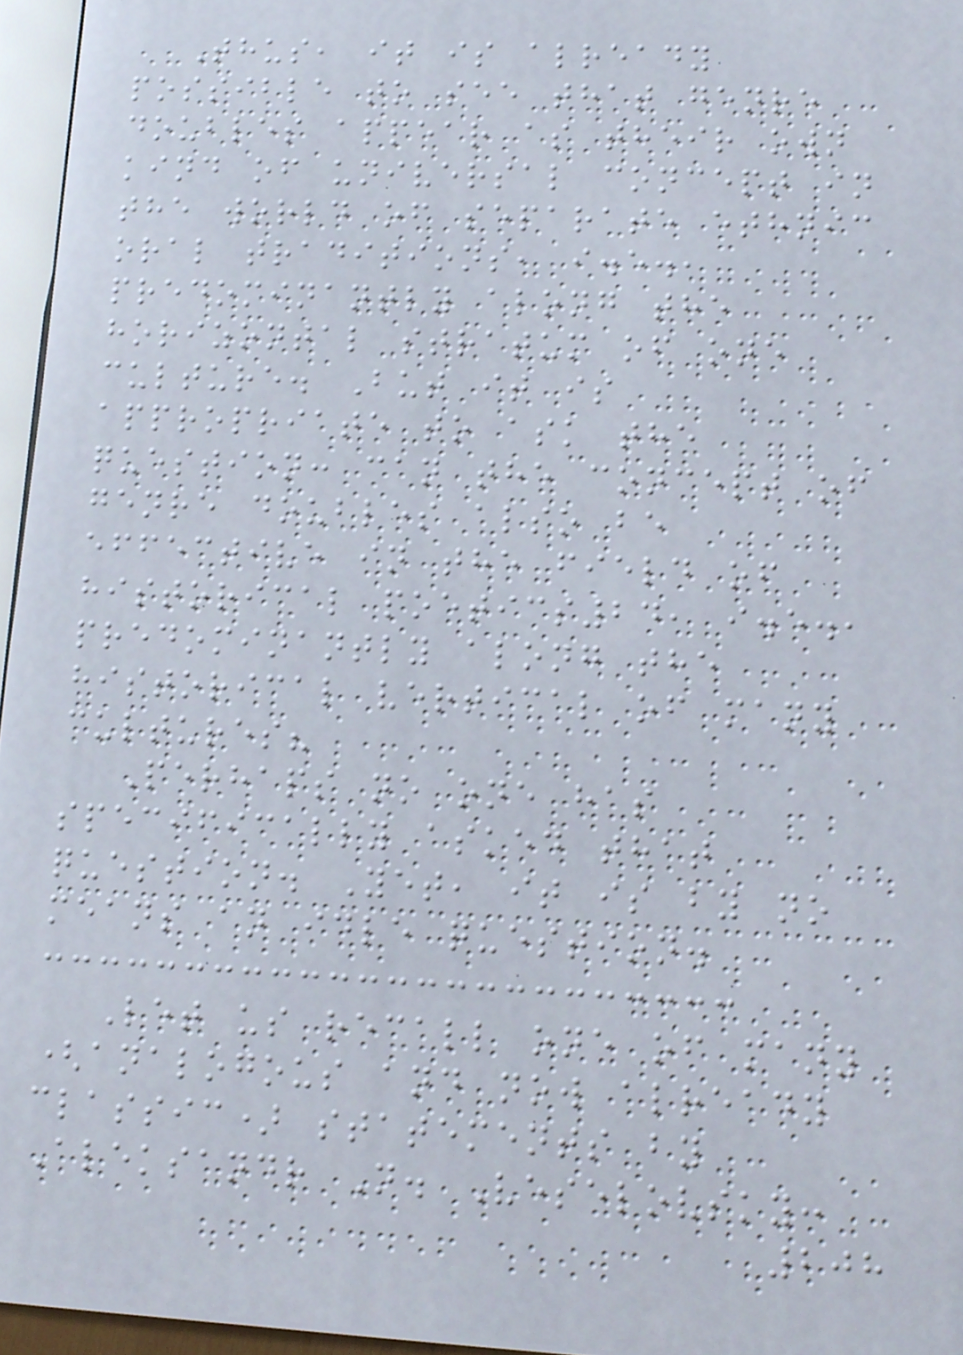Thus, it is already
possible to see that genre
doubles appear as their own
kind of universal concept in
the world of separate ethnic
oral traditions, i.e.,
predominantly along the
horizontal stratum of one
culture. But it is
appropriate to ask the
question: can the concept of
genre doubles also be
effective in the field of
historical poetics24, i.e.,
predominantly along the
historical vertical of many
cultures?
Perhaps no one has
specifically asked that
question. Yet, it is by no
means an idle question.
Let us recall one of many
(analogous and now already
classic) statements by
Aleksandr N. Veselovsky:
208
